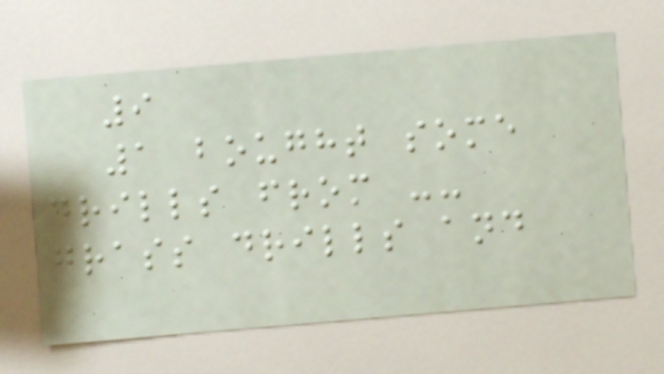9
1 bought some
drills from --
grass drills and
